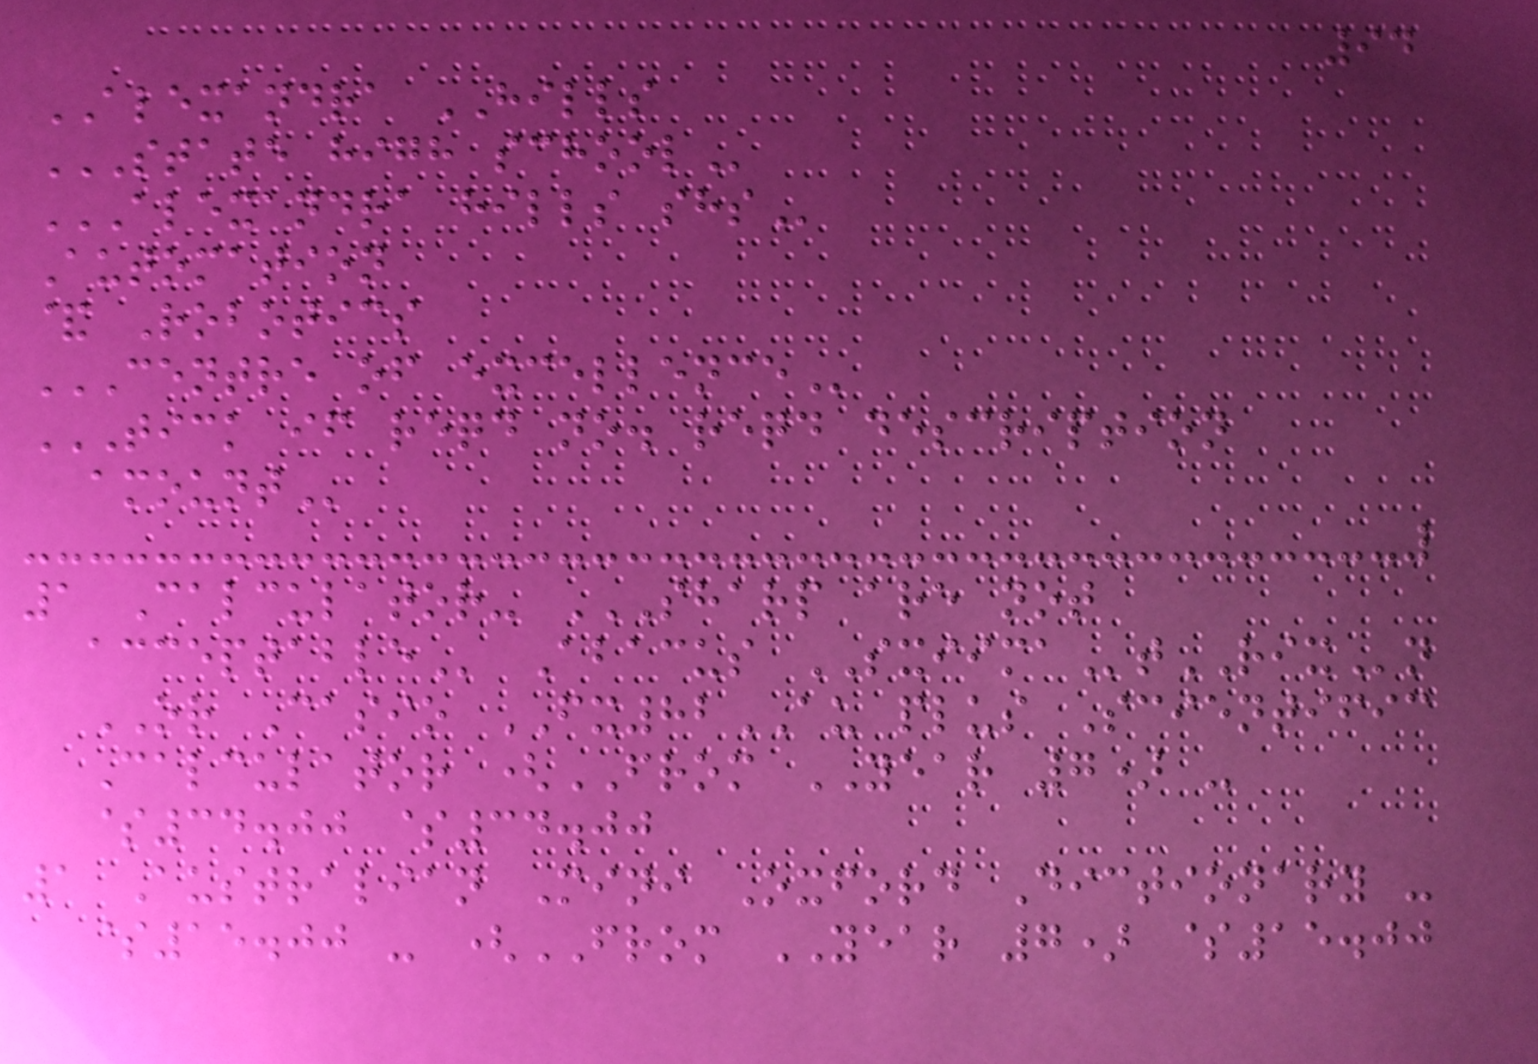94
ALEXANDRA HILLS
STATE HIGH SCHOOL
ALEXANDRA HILLS SHS
Automation
& Robotics
CENTRE OF EXCELLENCE
TICK IF REQD NO. REQD DESCRIPTION
AMOUNT
1 Calculator- SHARP ARE NOT
ACCEPTABLE Abacus SXIIMAtRIXn
OR Casio FX82AU plus Scientific
Calculator (FROM YEAR 7) -
$34.00 $34.00
1 Australian Mini Oxford Dictionary -
$15.00 - (FROM YEAR 7) $15.00
